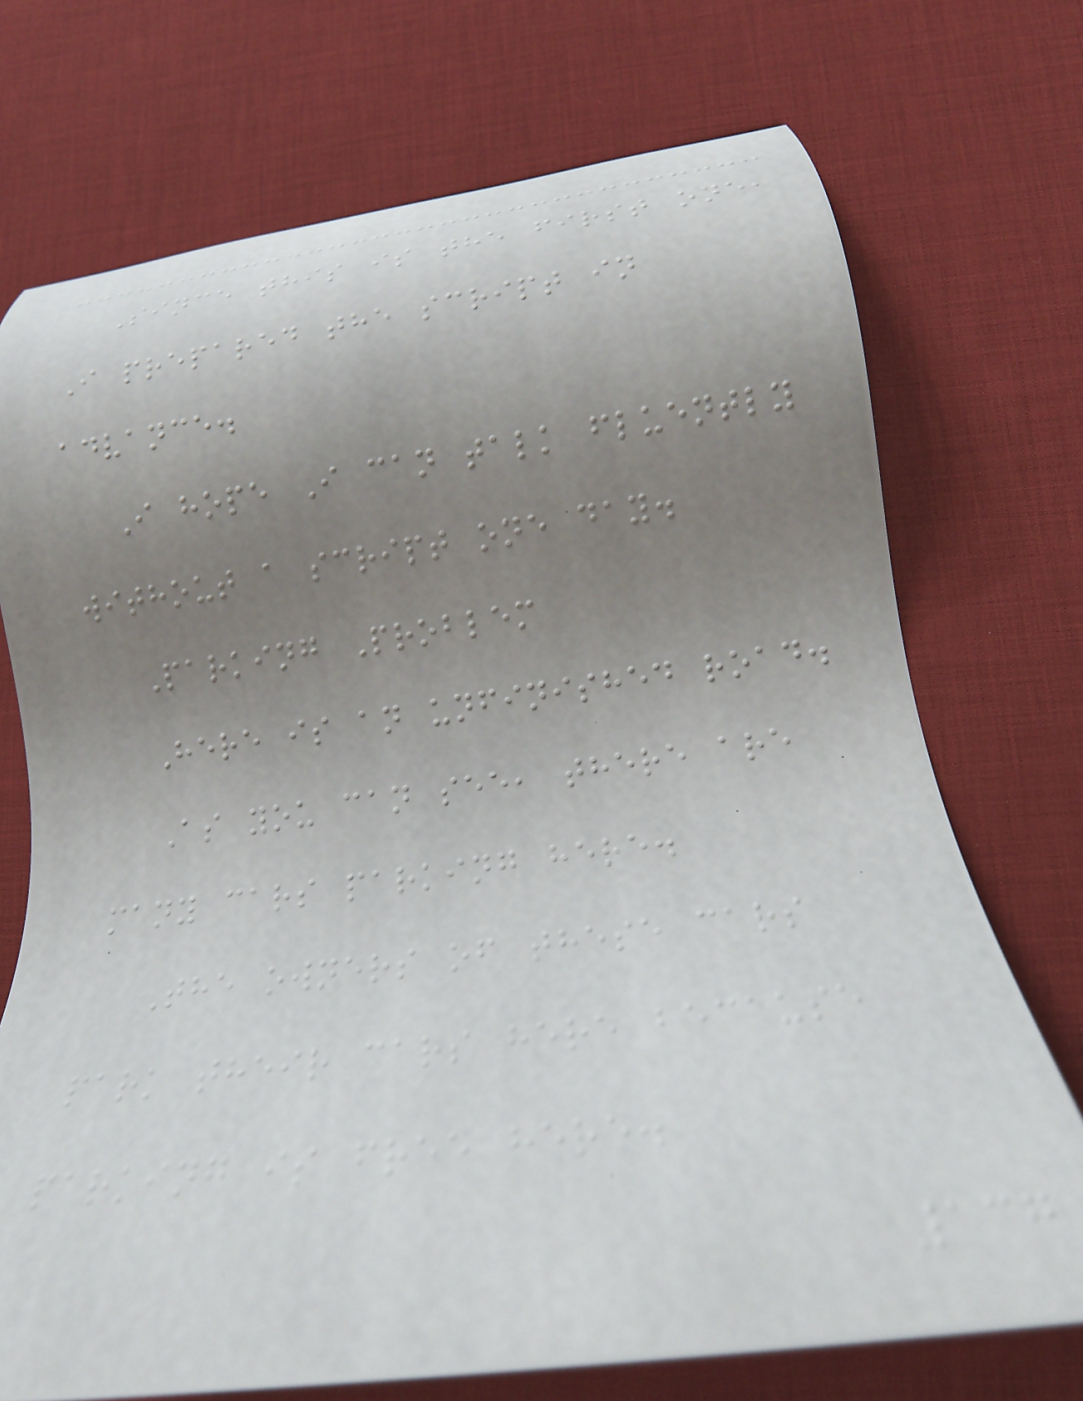Since this is the first one,
I prepared the script in
advance.
I hope I can talk fluently
without a script one day.
Parking Problem
Here is an unfinished road.
As you can see, there are
many cars parking here.
The owners of these cars
park their cars here because
parking is free here.
137
